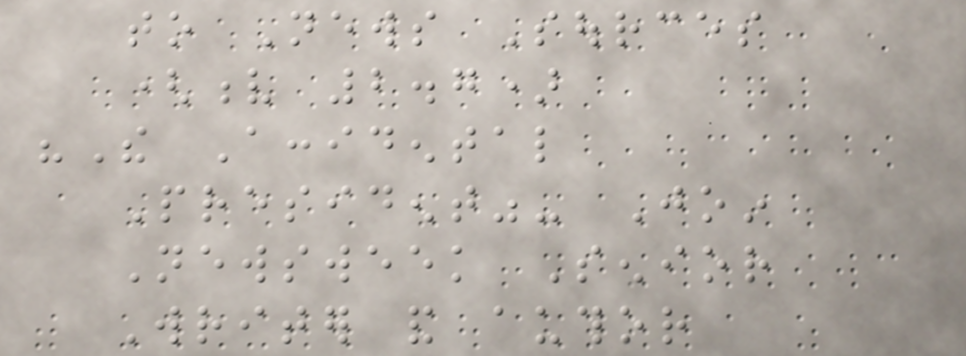to News Sources
(v 2.7)
"The Accidental
President"- Join
Newsweek Senior
Writer and author
